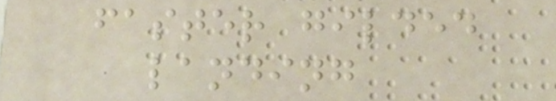faster gilded
landing
